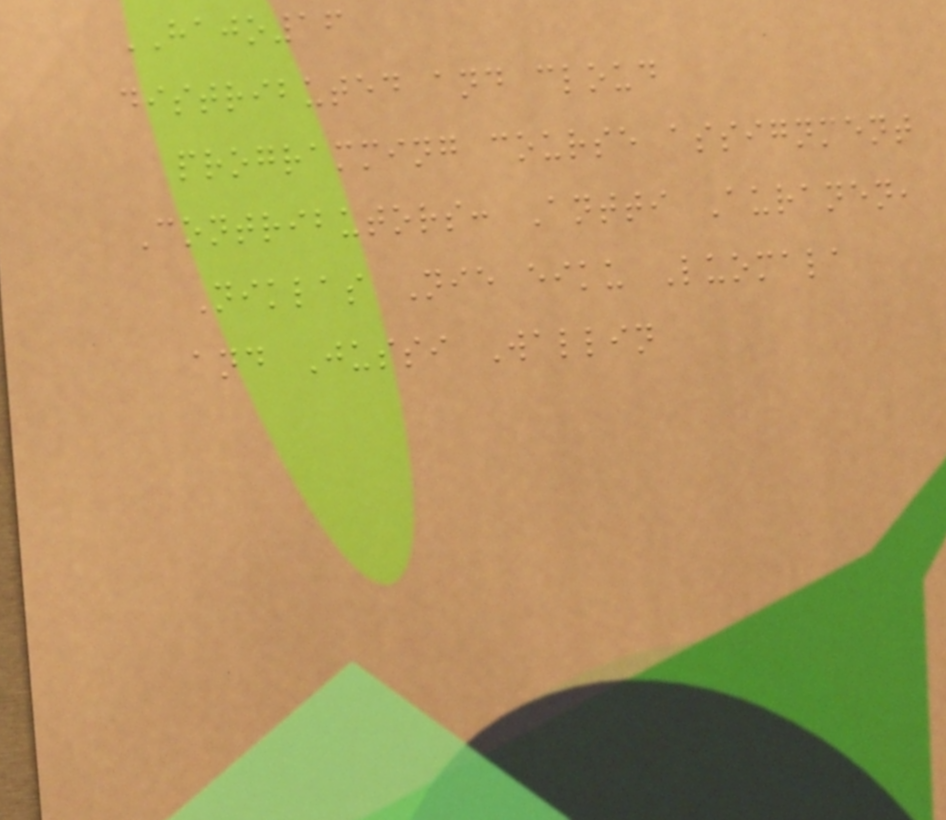HAJO16
distributed and cloud
programming course assignment
Contributors: Antti Auranen,
Niklas Nie eiku Luomala
and Jussi Wallin
